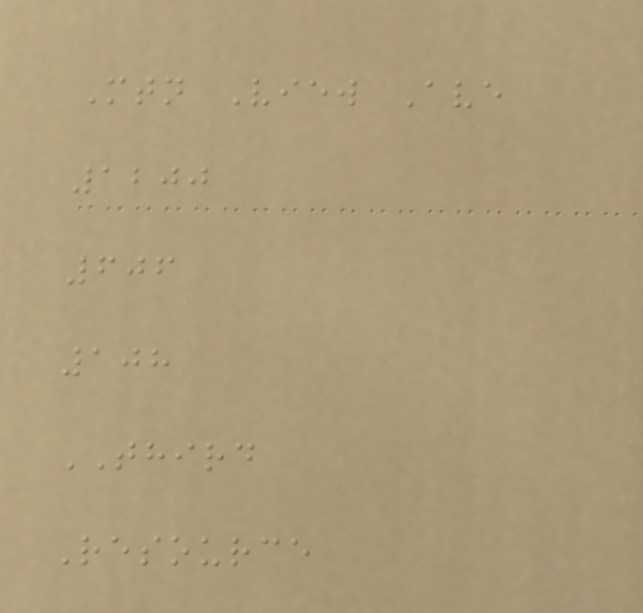Mtn View Ave
1200
606
108
THIRD
Resource
